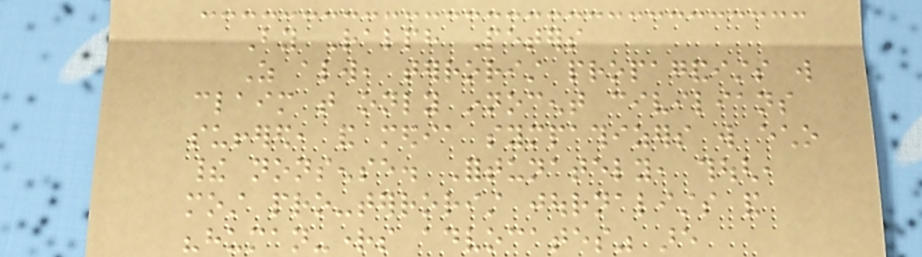By Ralph Peters
As always, terrorist propagandists will
claim that only innocent civilians
suffered, and media sympathizers will echo
their nonsense. Fortunately, though,
most pro-terrorist journalists and
"human-rights advocates" are
